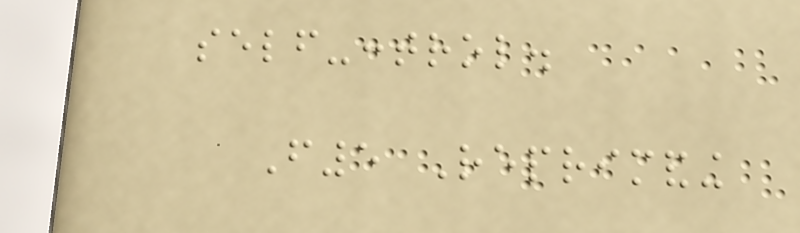self-control.
F5 Reprimanding
